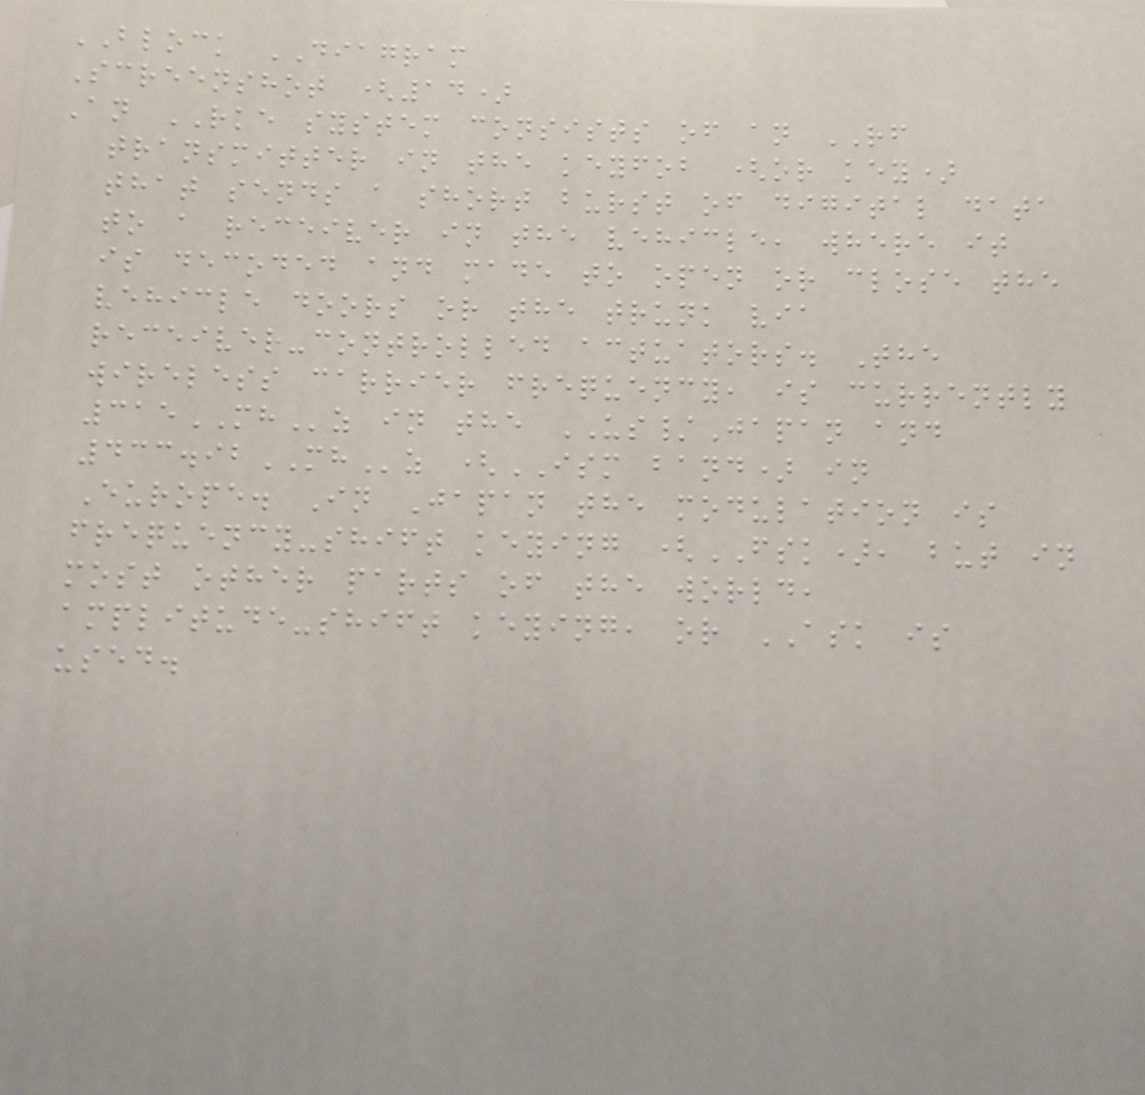BLOCK DIAGRAM
Screenshot (14)
An RKE system consists of an RF
transmitter in the keyfob (or key)
that sends a short burst of digital data
to a receiver in the vehicle, where it
is decoded and made to open or close the
vehicle doors or the trunk via
receiver-controlled actuators. The
wireless carrier frequency, is currently
315MHz in the US/Japan and
433.92MHz (ISM band) in
Europe. In Japan the modulation is
frequency-shift keying (FSK), but in
most other parts of the world,
amplitude-shift keying, or ASK is
used.
